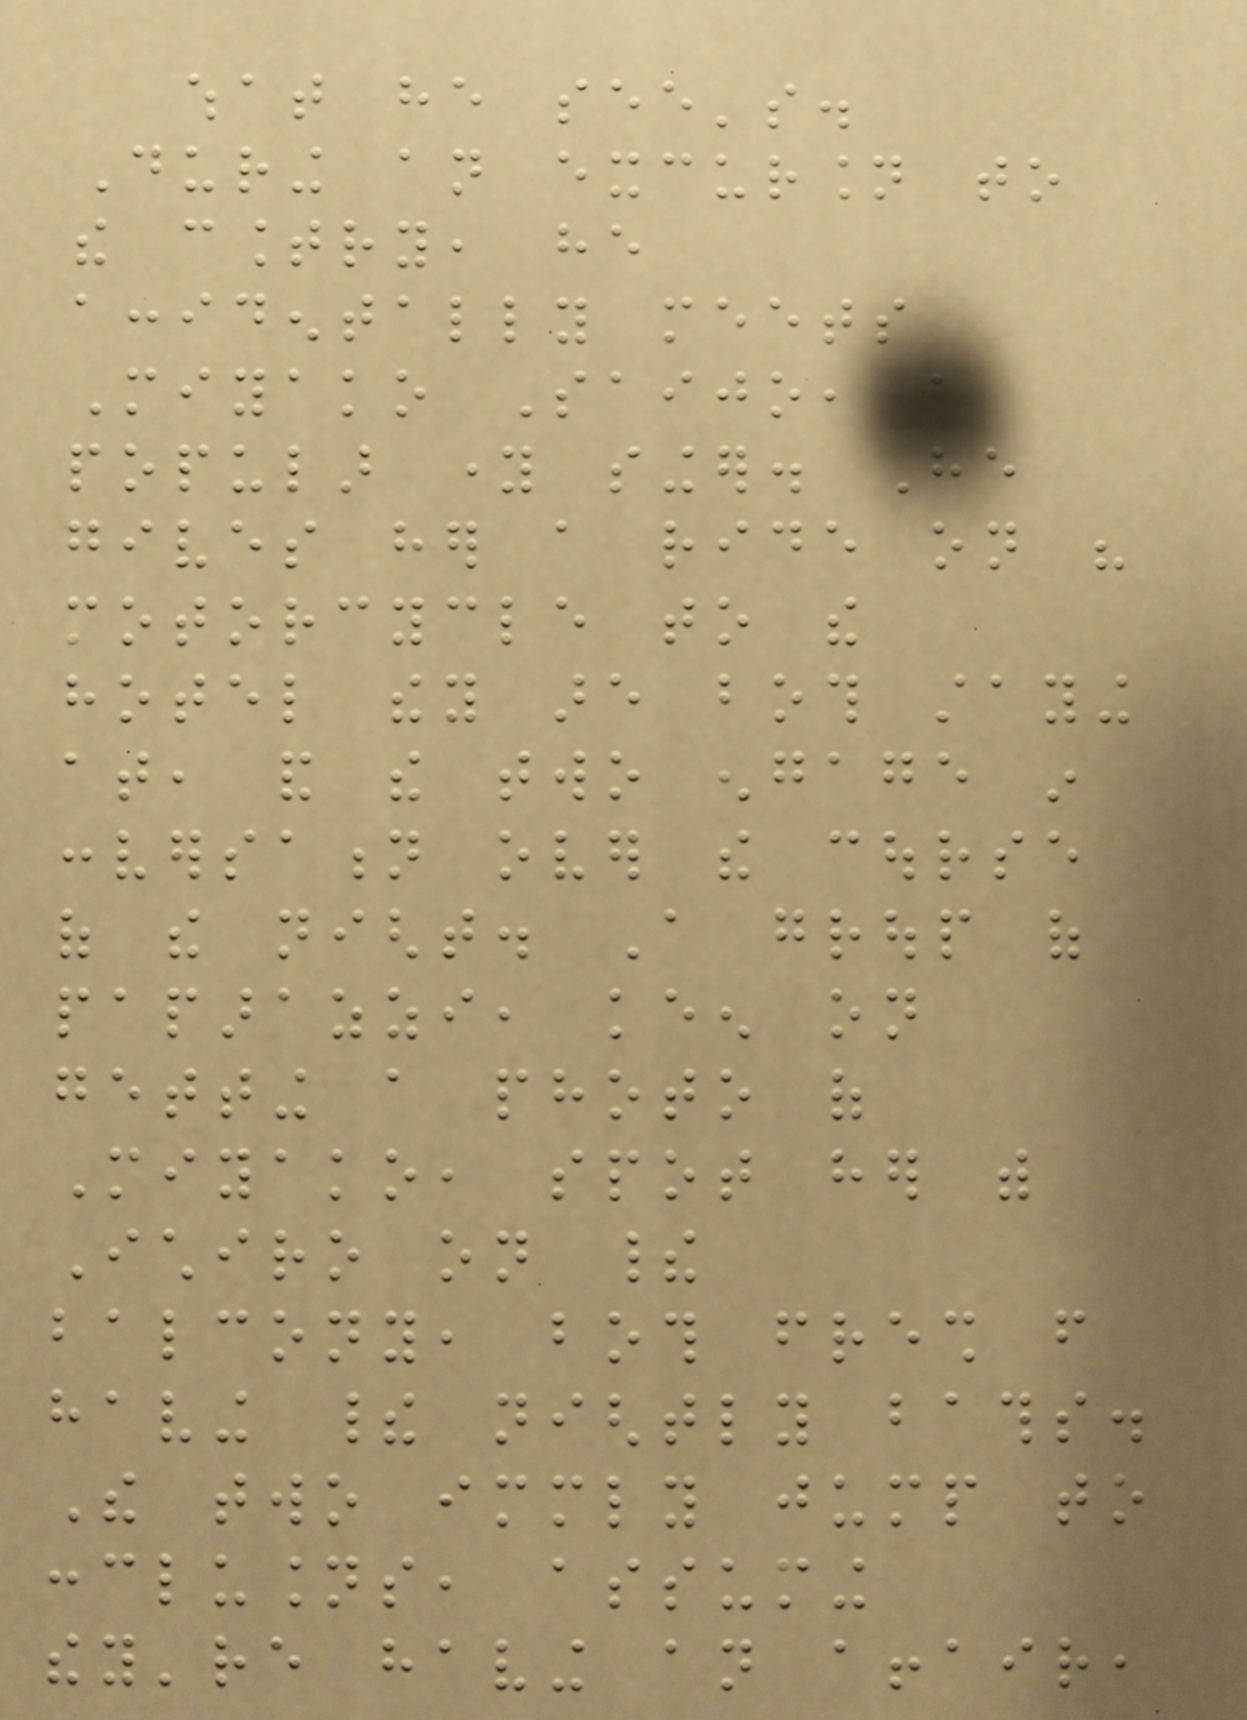what he see's.
During an excursion to
the country, he
accidentally meets
Miyako Saijo, a
popular young singer. He
gives her a ride on his
motorcycle to the
hotel they are both staying
at, and the two engage in
conversation over the course
of the night. A group of
paparazzi, keen on
getting a photo of
Miyako, spot her with
Ichiro on their
balcony, both fresh from
having their nightly baths.
The two immediately jump to
conclusions, assuming
they're having an affair,
